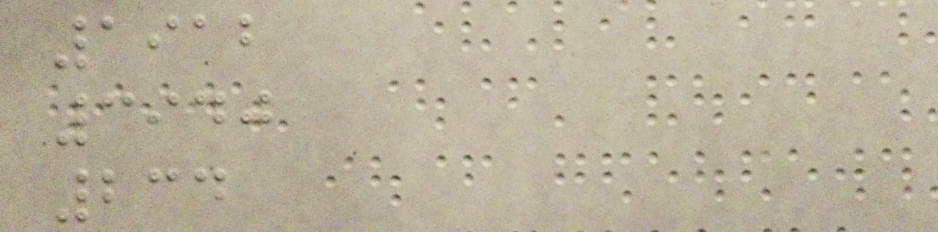1912
3940
234
